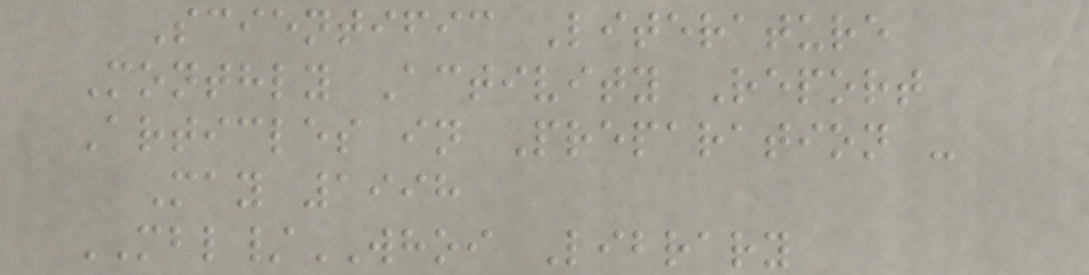Scientific Literature
Monthly Activity Report
Articles in Preparation -
May 1998
MBL/WHOI Library
